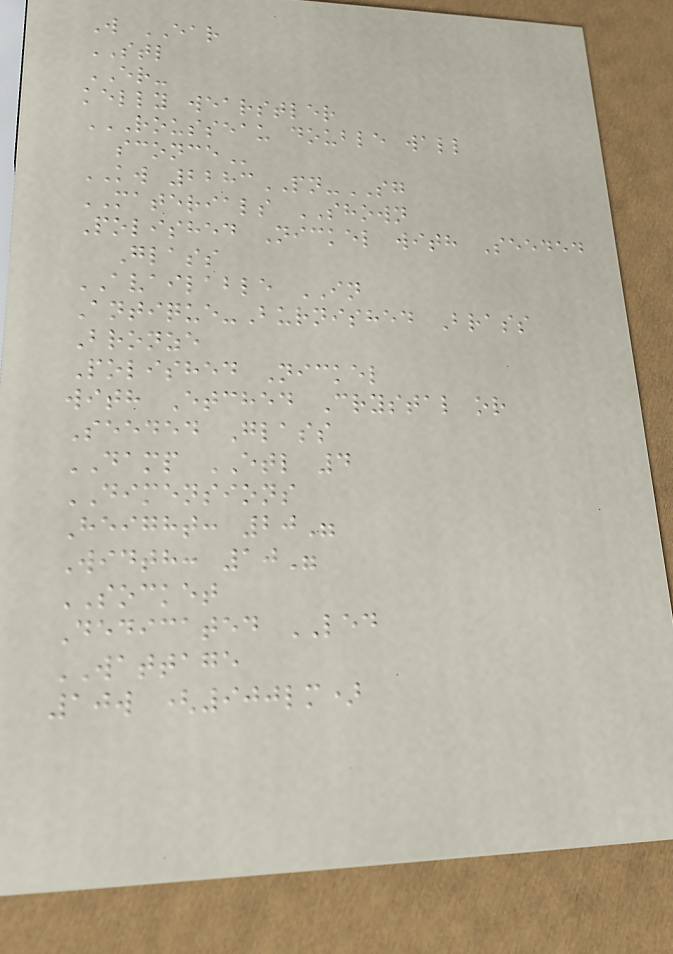W EAR
STL
ER-
kelly wearstler
ROUSSEAU DOUBLE WALL
SCONCE
KW 2283PN-SG
MATERIALS SHOWN
Polished Nickel with Seeded
Glass
AVAILABLE IN
Antique-Burnished Brass
Bronze
Polished Nickel
with Etched Crystal or
Seeded Glass
DAMP ETL 4
DIMENSIONS
Height: 20"
Width: 10"
SOCKET
Dedicated LED
WATTAGE
10w (900lm)
